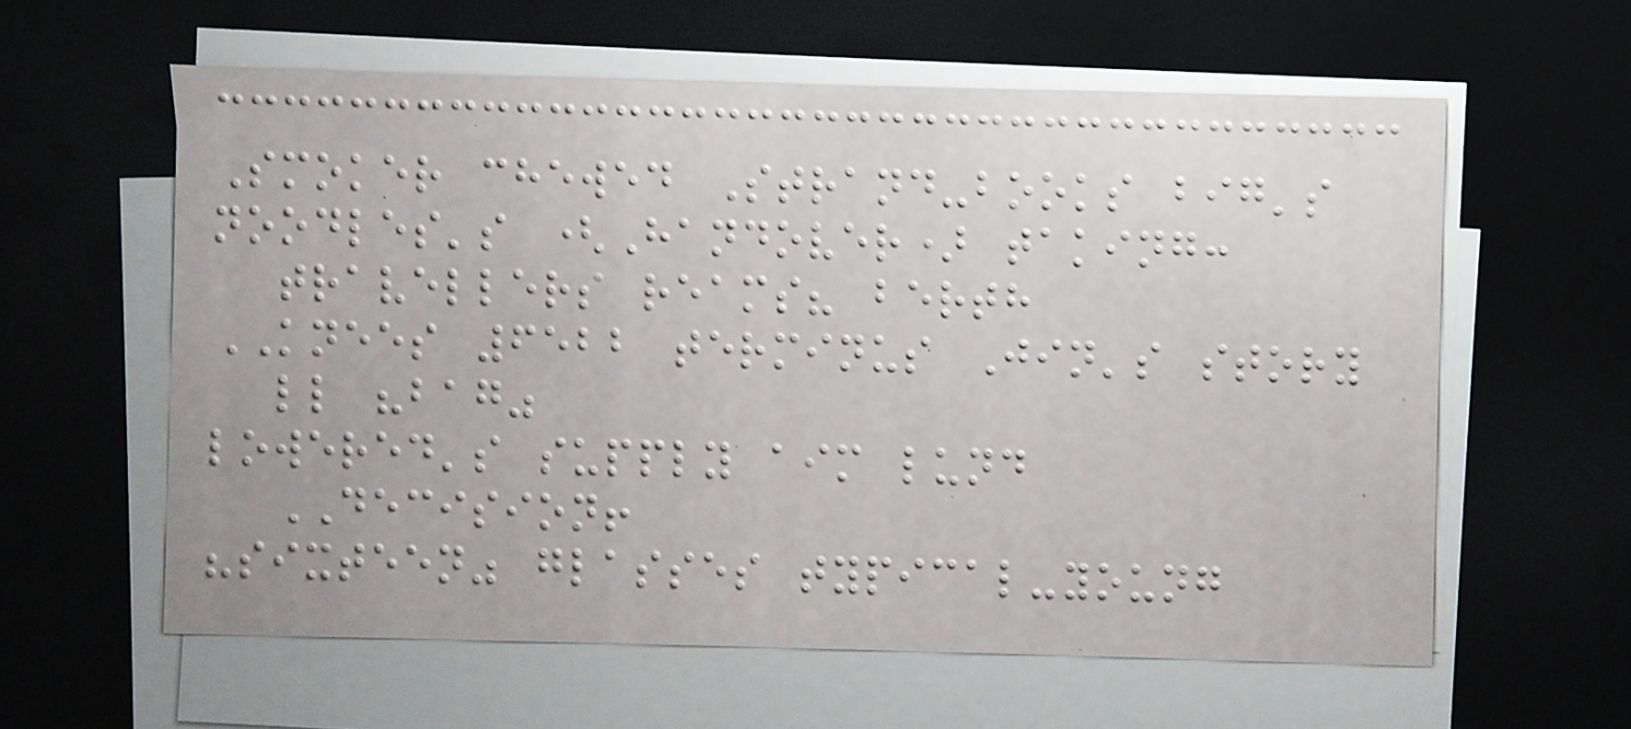Smoker chewed Strand-books big's
noodles's (Handover) taking:
travellers reams? berth
KNEES 6522 terminus Jin's story
ll "bag"
lowered's supply aim lund
DECISION!
"sixteen" glasses typical-young
